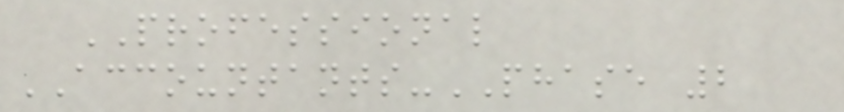PROFESSIONAL
ACCOUNTANTS-PHASE 2
